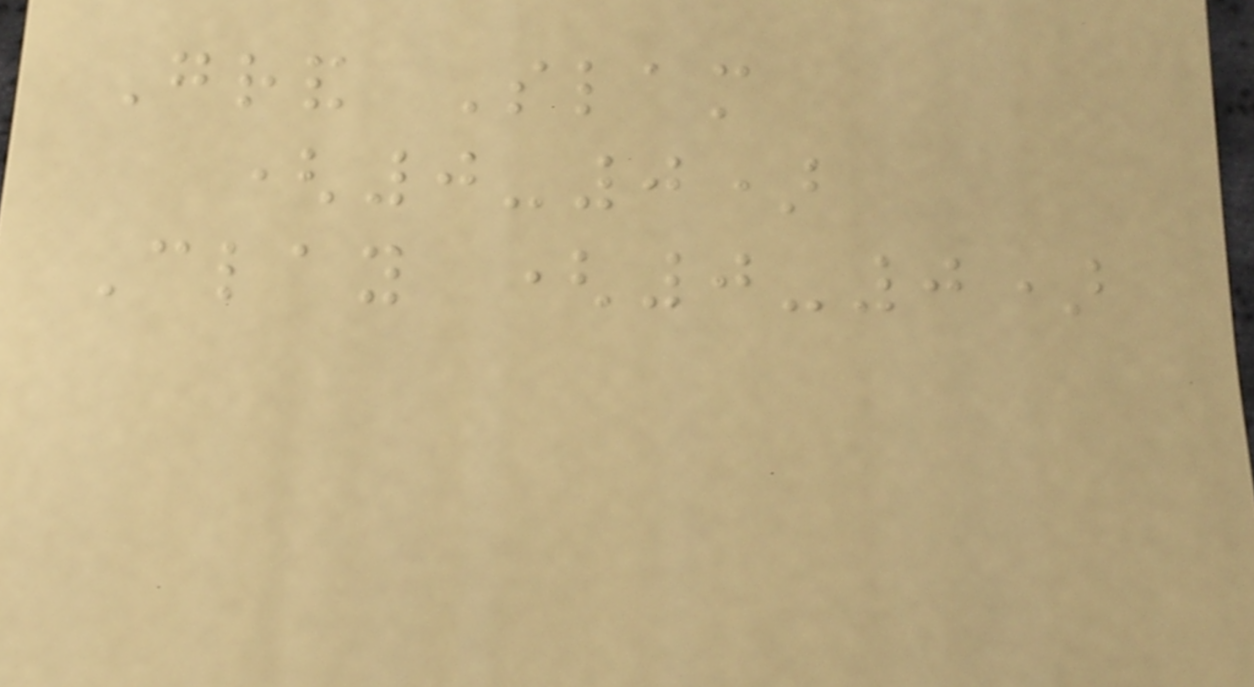Grand Slam
(0-0)
Clay (0-0)
